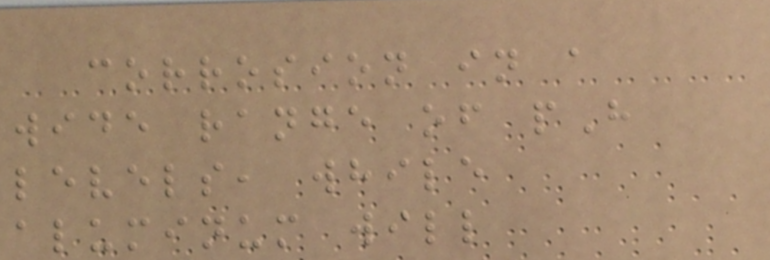corrosion in a
wide range of pH
levels, while
aluminum will
